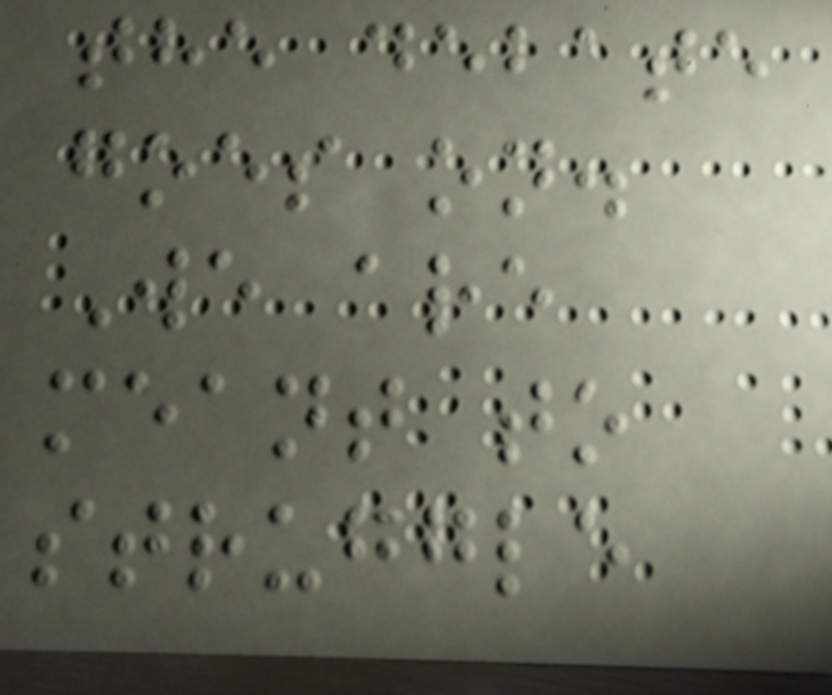the debate
goes on.
We are
meant to
struggle
